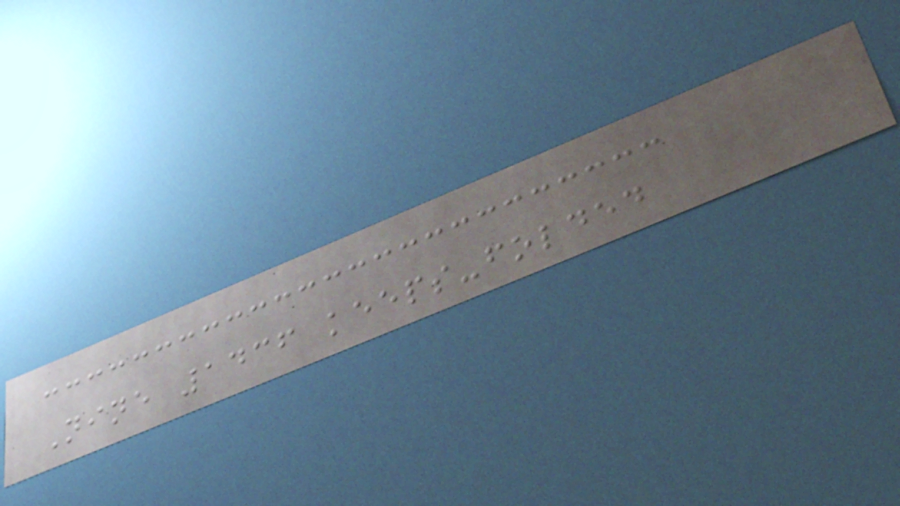Nine 1436 keeps-folded
